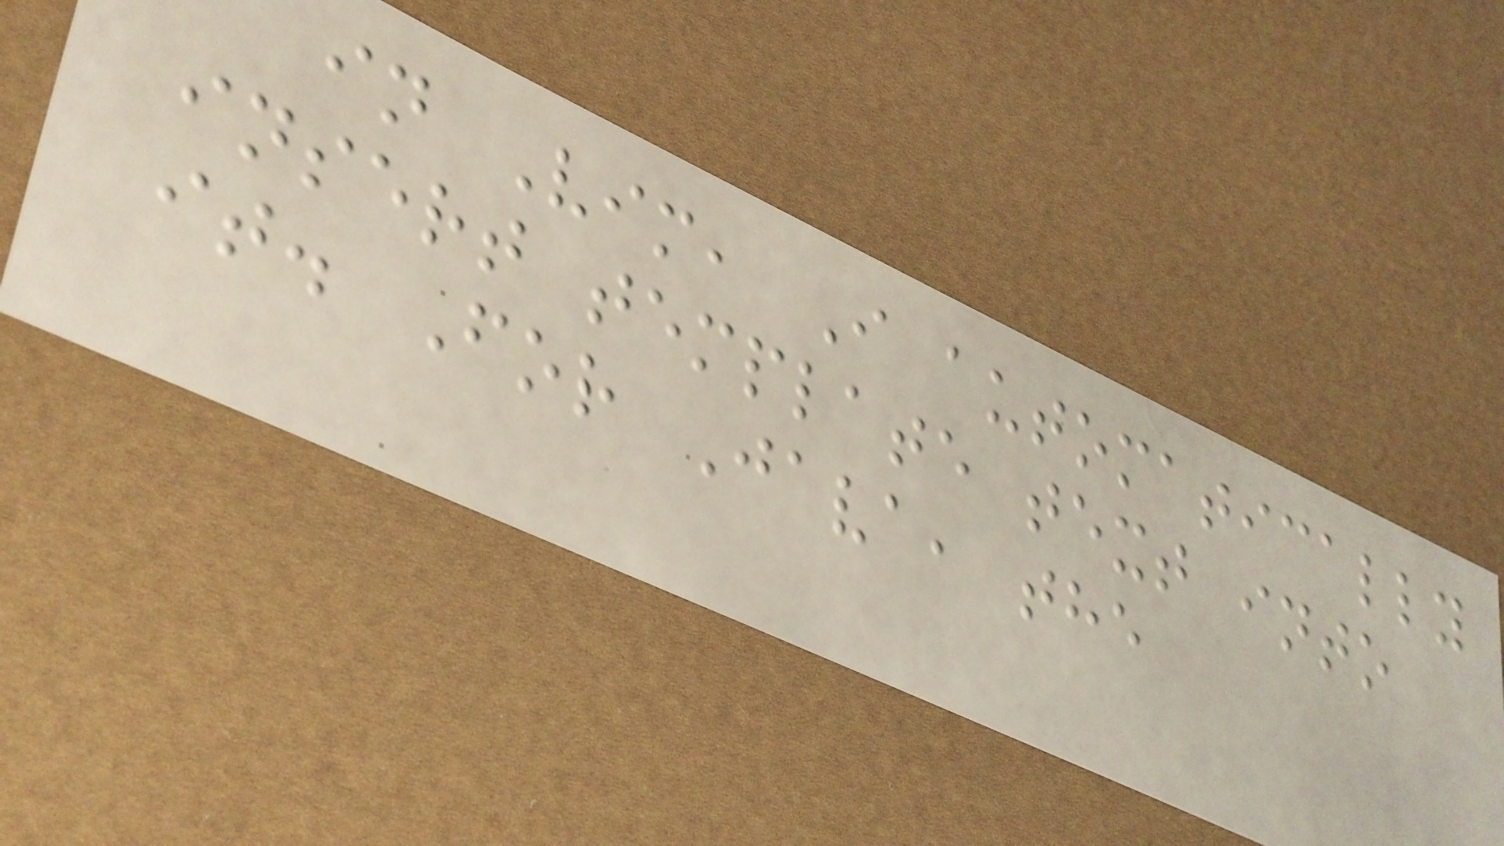in Vim, I automatically
insert template text into
it. For Java, the
